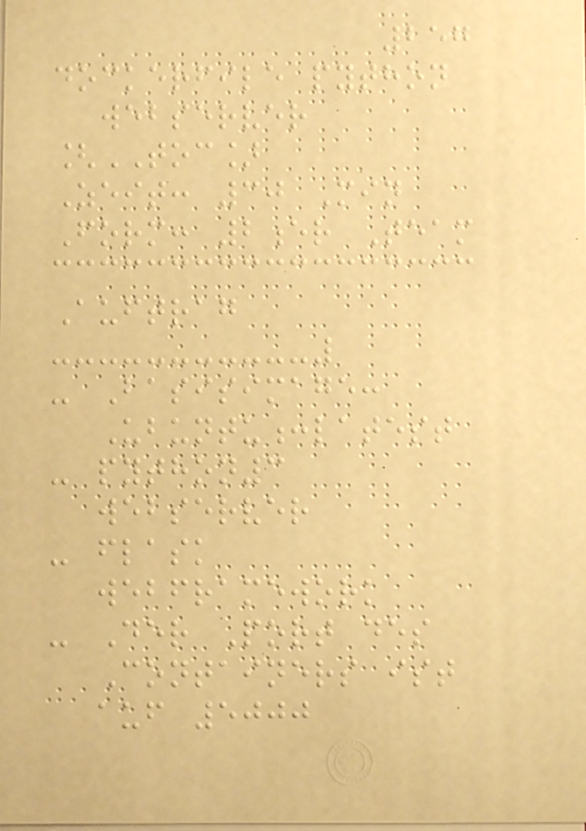257
dockerfile python
webserver
[TOC]
Zeit: 30 Min
Form: 2er Team
Auftrag
- Basisimage:
Ubuntu:latest
- python3
webserver
- flask
webframework
- Der Port des
Containers ist
auf 5000
